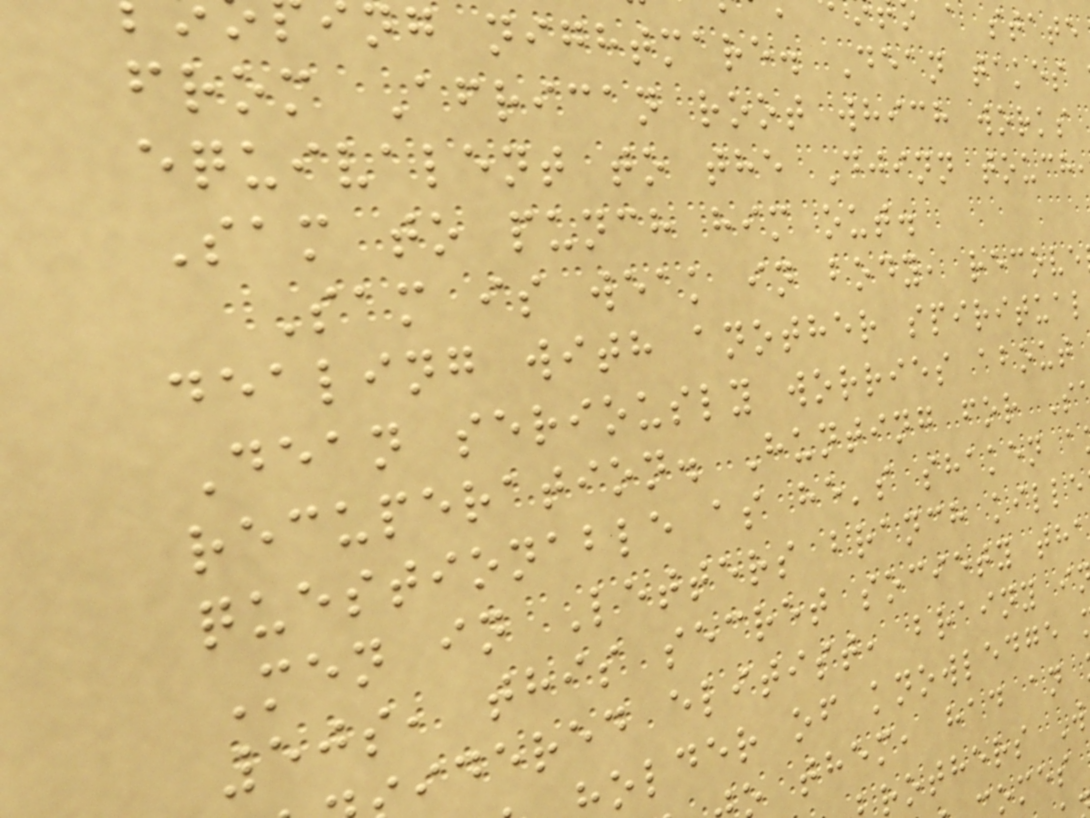ng nightmare. Dean takes
from African root which works
equivalent to the Djinn touch
Sam to punch him out.
Sam is weak in body, recove
dealing with another spiritual
Dean seriously worries about
recuperation. Hunting for S
questionable as he's shaken a
Men in Letters branch kille
50s, this secret society tha
idered elitist, brainy i
older of knowledge
them, had an
rothers W
